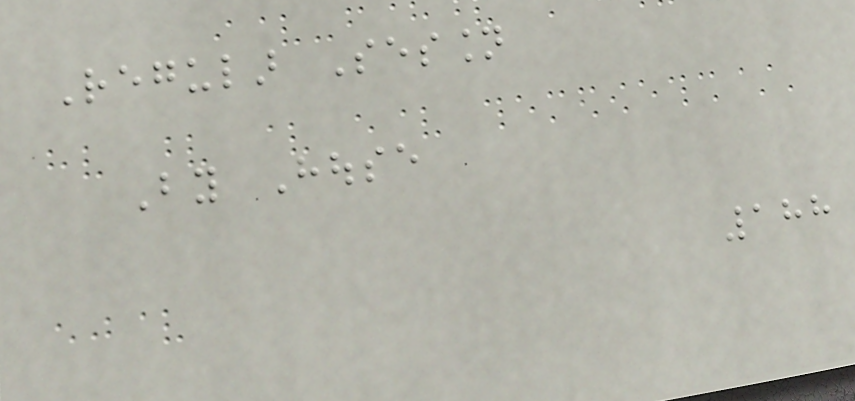Regular Session
By House
188
